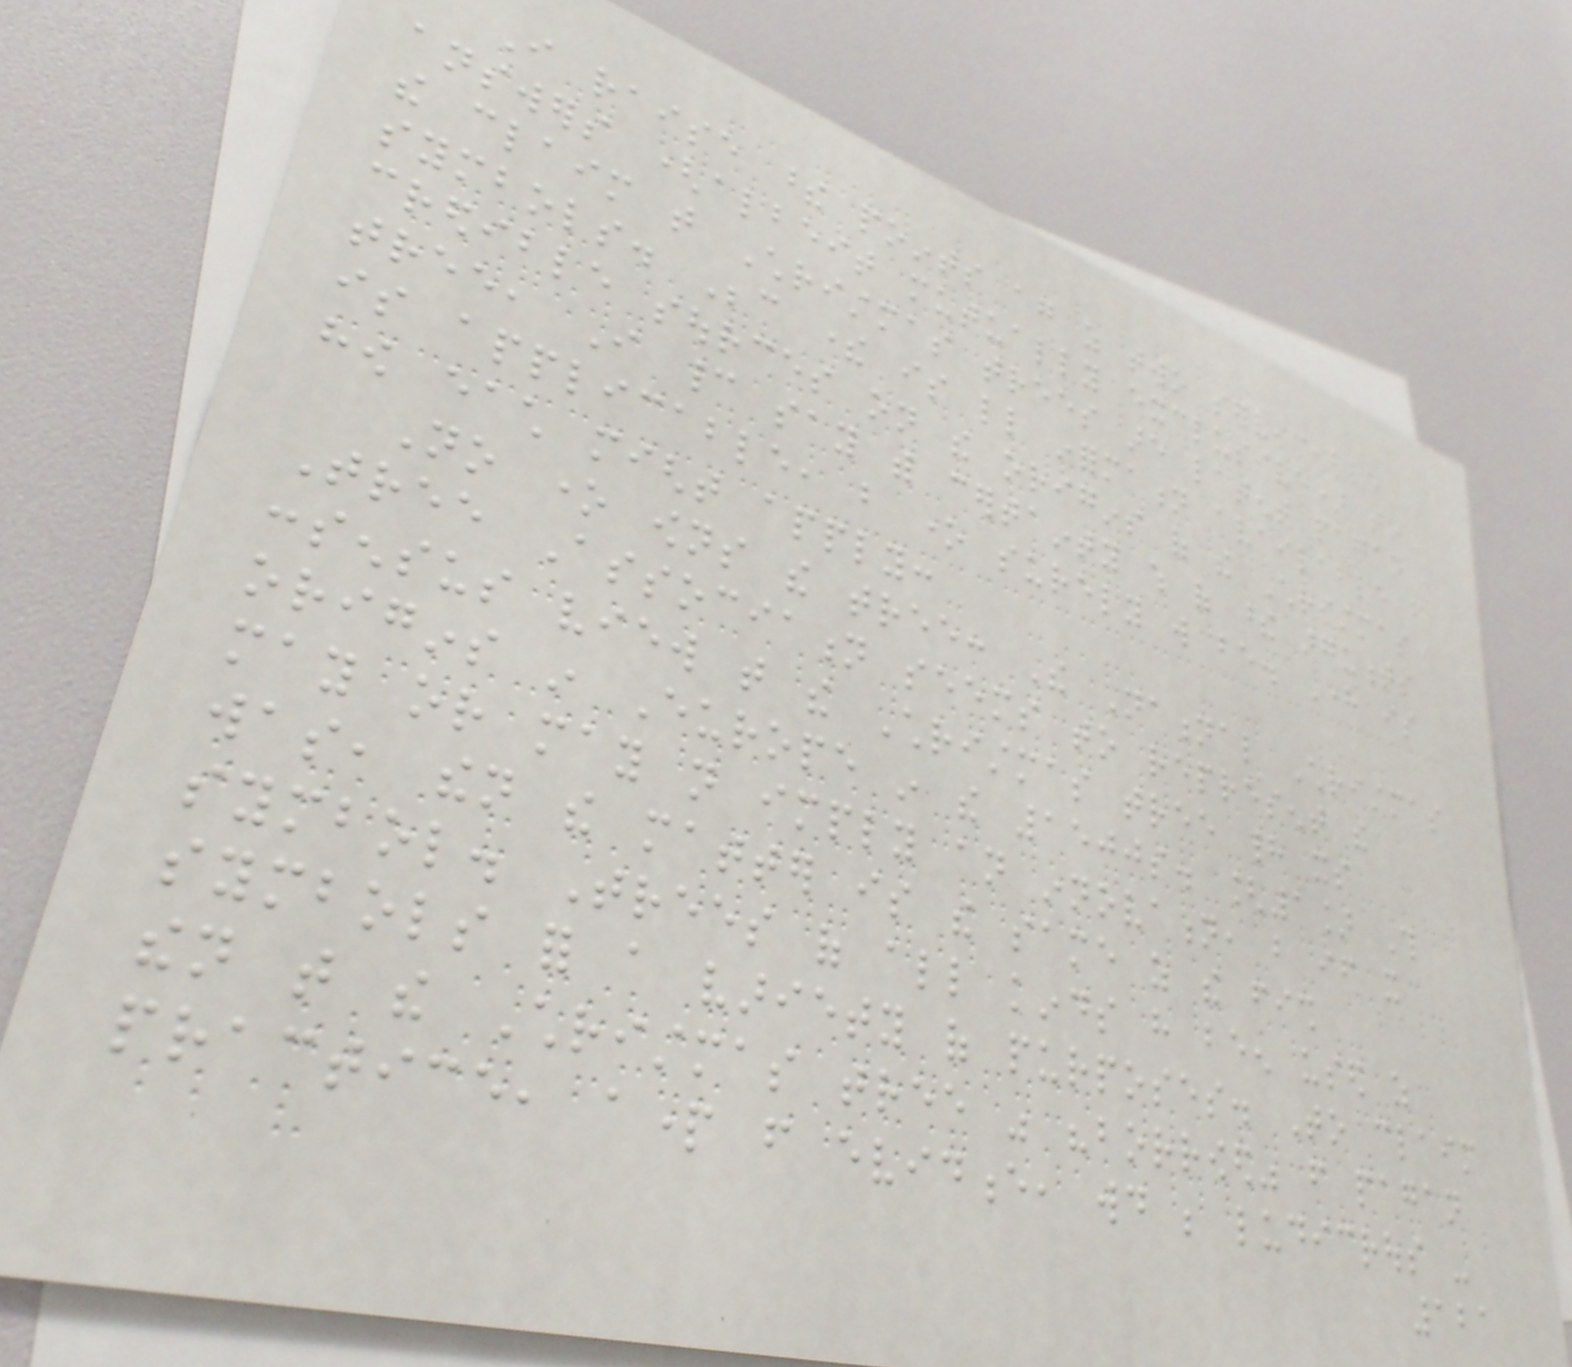I raise these points again as two serviceable
answers (albeit mutually exclusive) to
the claim that Christmas trees are latent pagan
symbols. Because there is little information available from
credible sources on the origins of the Christmas
tree, I cannot say with certainty which of these arguments
is applicable, but one surely will be. Here is
how each might apply:
No one owns the tree: The National Christmas
Tree Association seems to represent the
consensus view that the Christmas tree had its
origins in Europe in the 1500s. [1] This
may or may not imply an innovation, but if it
was, then the matter is the same as the fish
symbol. Trees of all kinds have been used as
symbols for a variety of purposes. To claim
then that the Christmas tree was "borrowed" from pagan
practice, apart from evidence, would be ludicrous -
121
